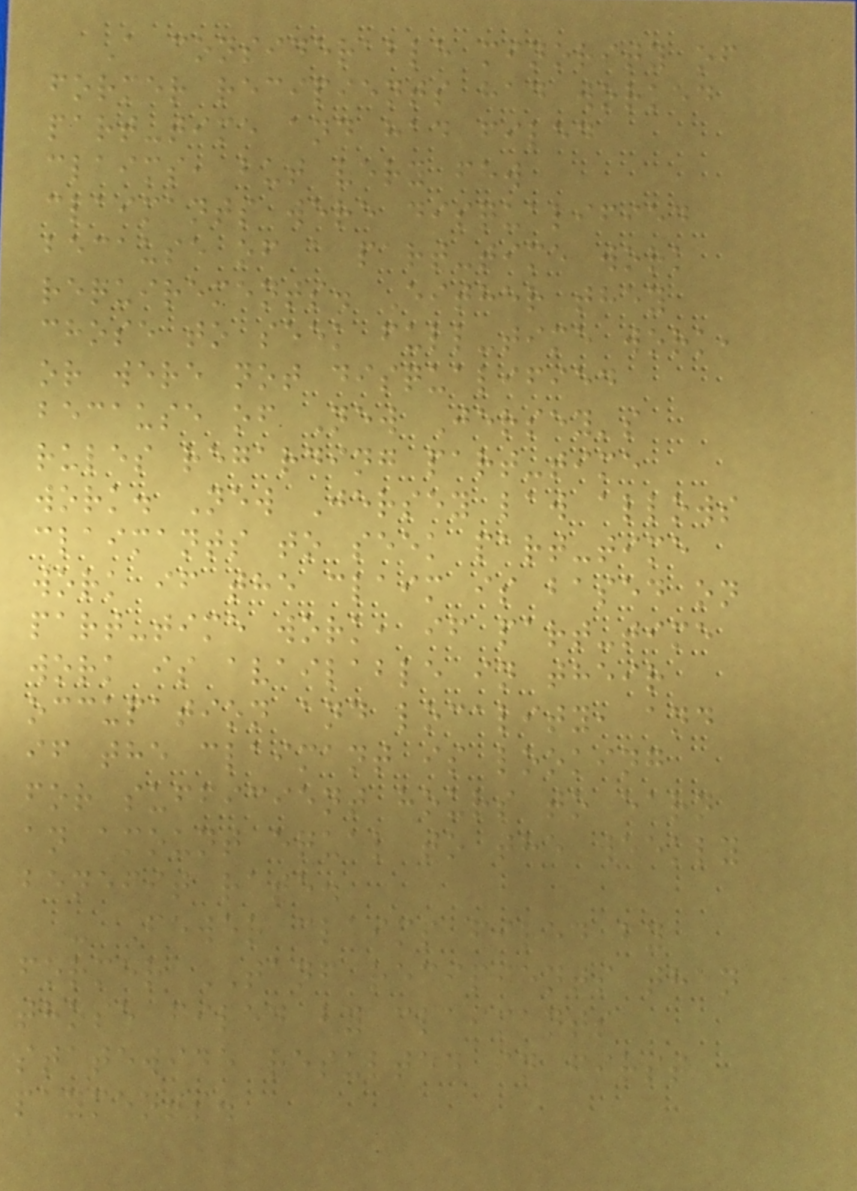A considerable minority of
former recipients had worked
part-time and had filed
claims, but very few
claimants were disqualified
because of a part-time work
requirements. Either they
chose to seek full-time work,
or were not disqualified
because of New Jersey's
rules regarding part-time
work. New Jersey law allows
claimants to seek part-time
work if the claim is based on
part-time work, if part-time
work is available in their
occupation and locality, and
if the claimant is looking
for sufficient hours to earn
an amount equal to the weekly
benefit rate.
- Fewer claims filed by
former TANF recipients than
those filed by claimants
statewide resulted in first
payments.
